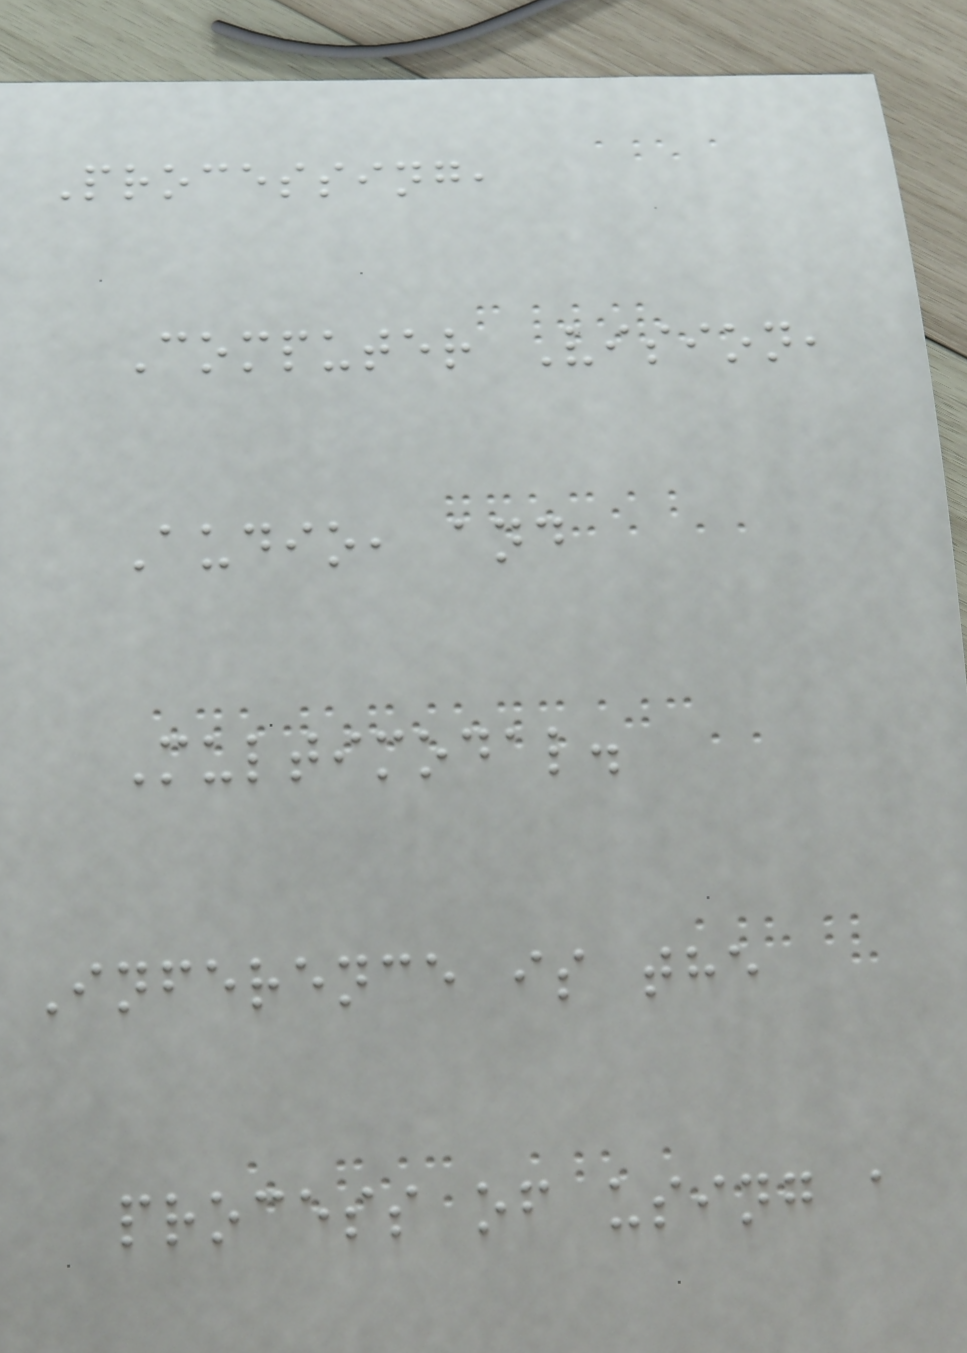Processing,
Computer Vision,
Audio, and
Multimodal.
Inference is the
process of using a
